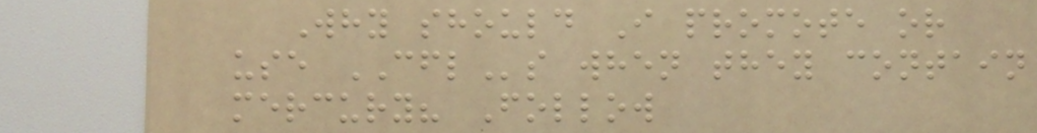Why should I promote or
use CFLs when they contain
mercury? Follow
